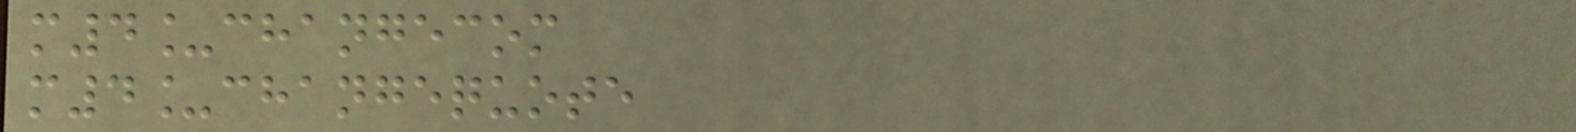m4_changecom
m4_changequote
